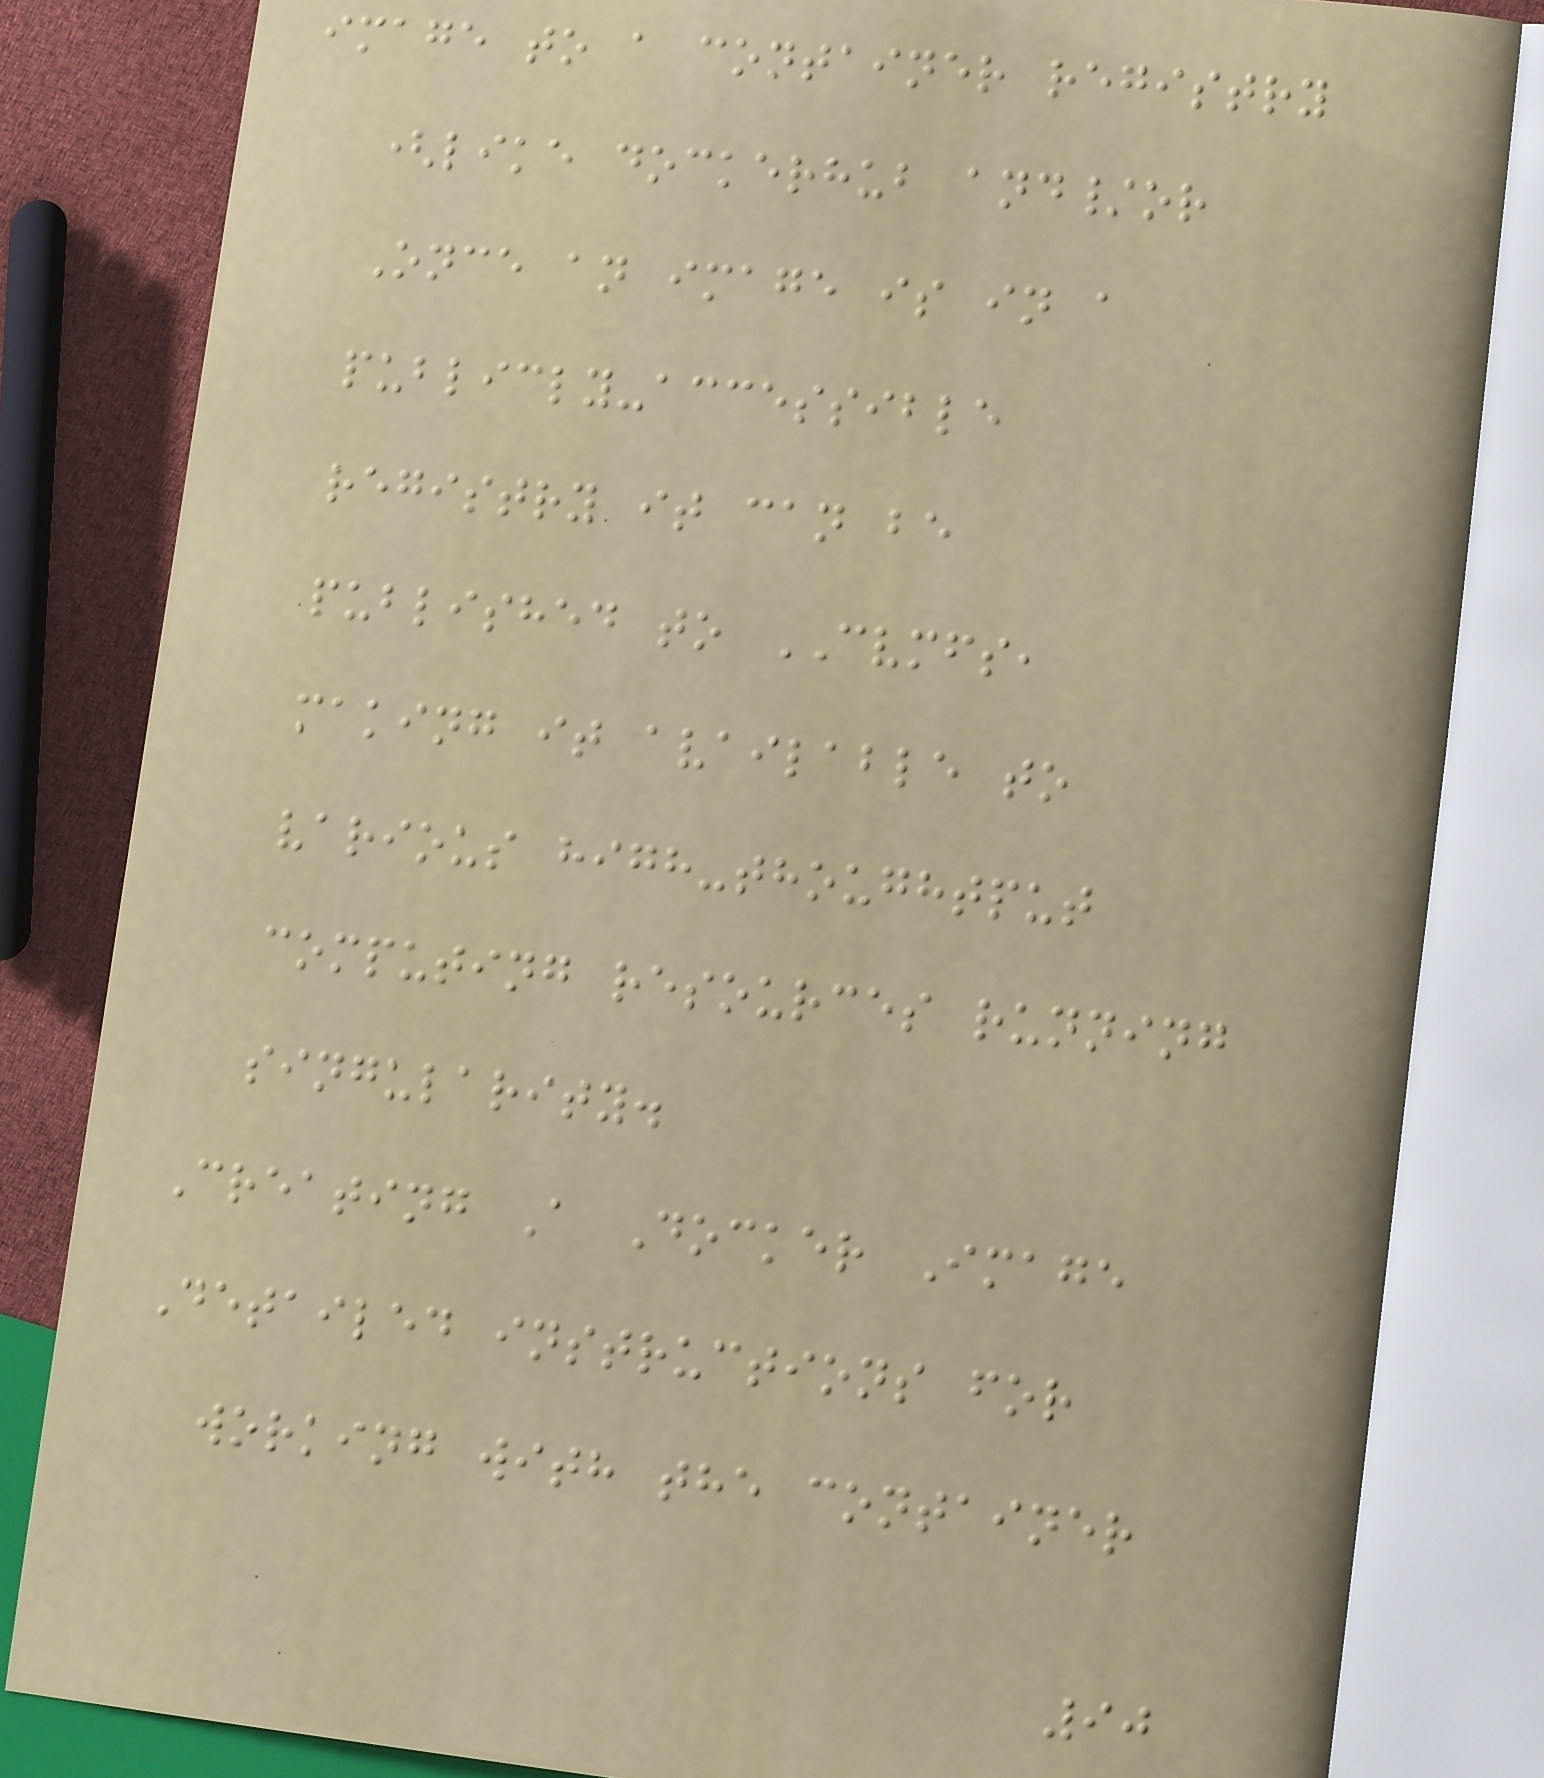image to a container registry
(like dockerhub and/or
Once an image is in a
publicly-accessible
registry it can be
published to CVMFS,
making it available to
various high-thoughtput
computing resources running
singularity.
Creating A Docker Image
Detailed instructions for
working with the container
90
